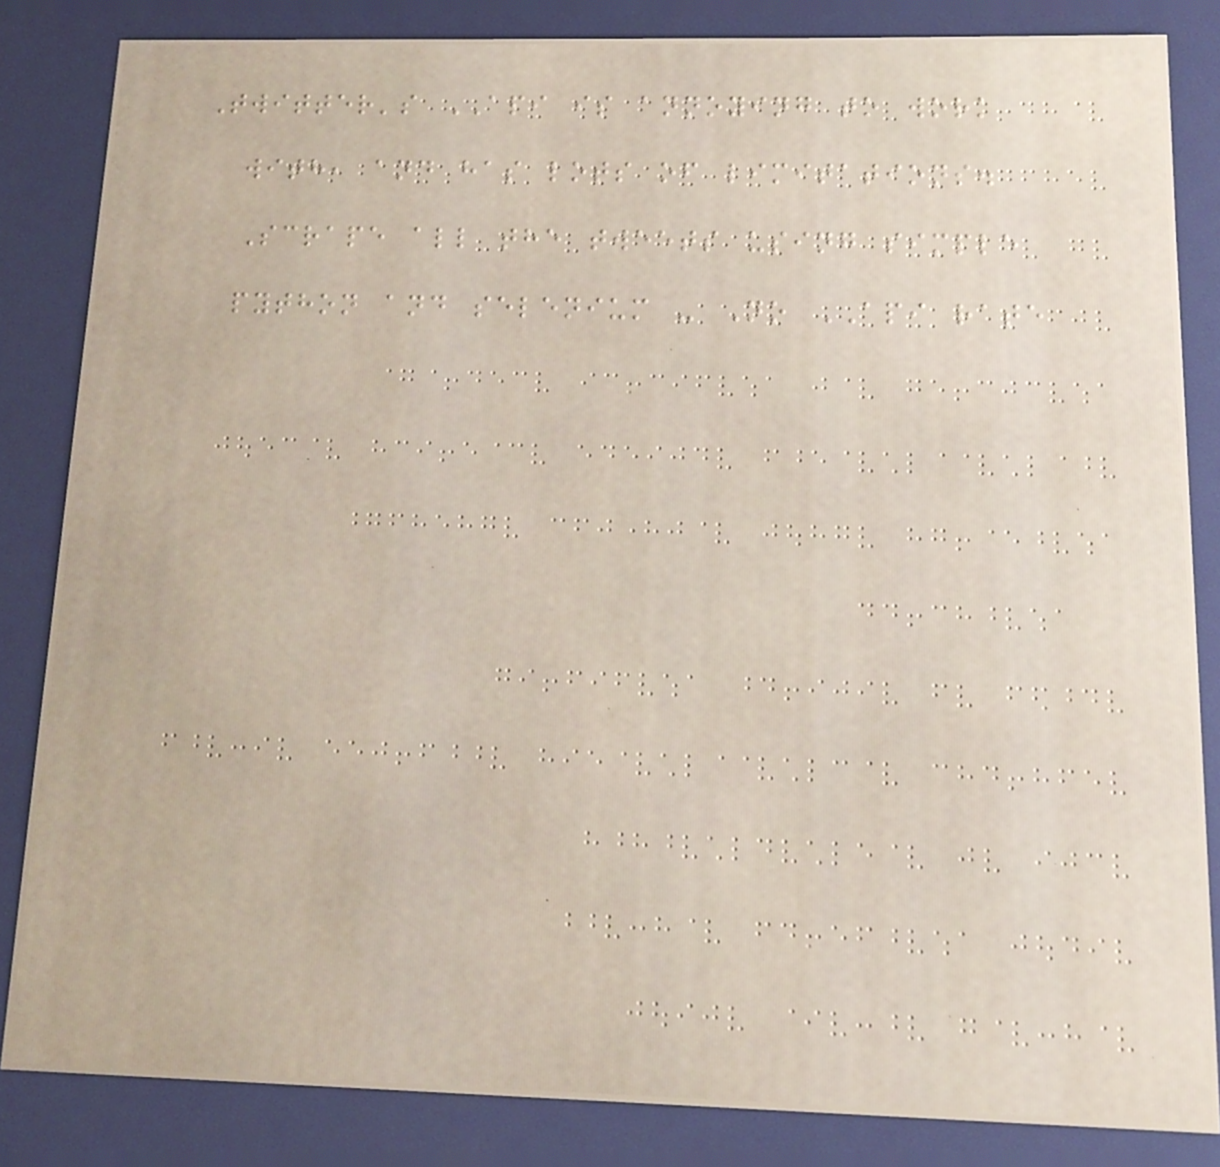Twitter's API is annoying to work
with, and has lots of limitations.
Scrape all the tweets using simple
python and selenium - No API rate
